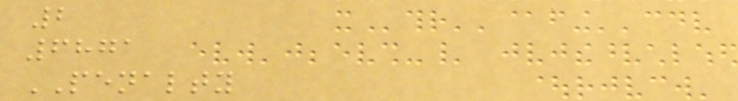2
6871
PENALTY
